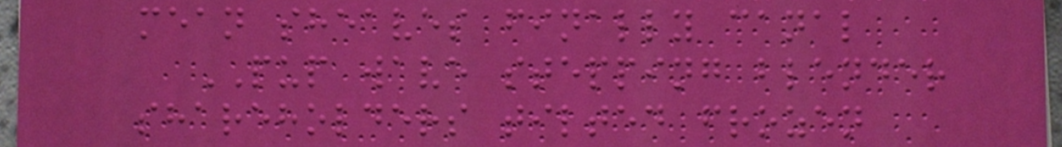mean sheaves finally canal
PUP wave stepping blender
shareholders tilted frozen
